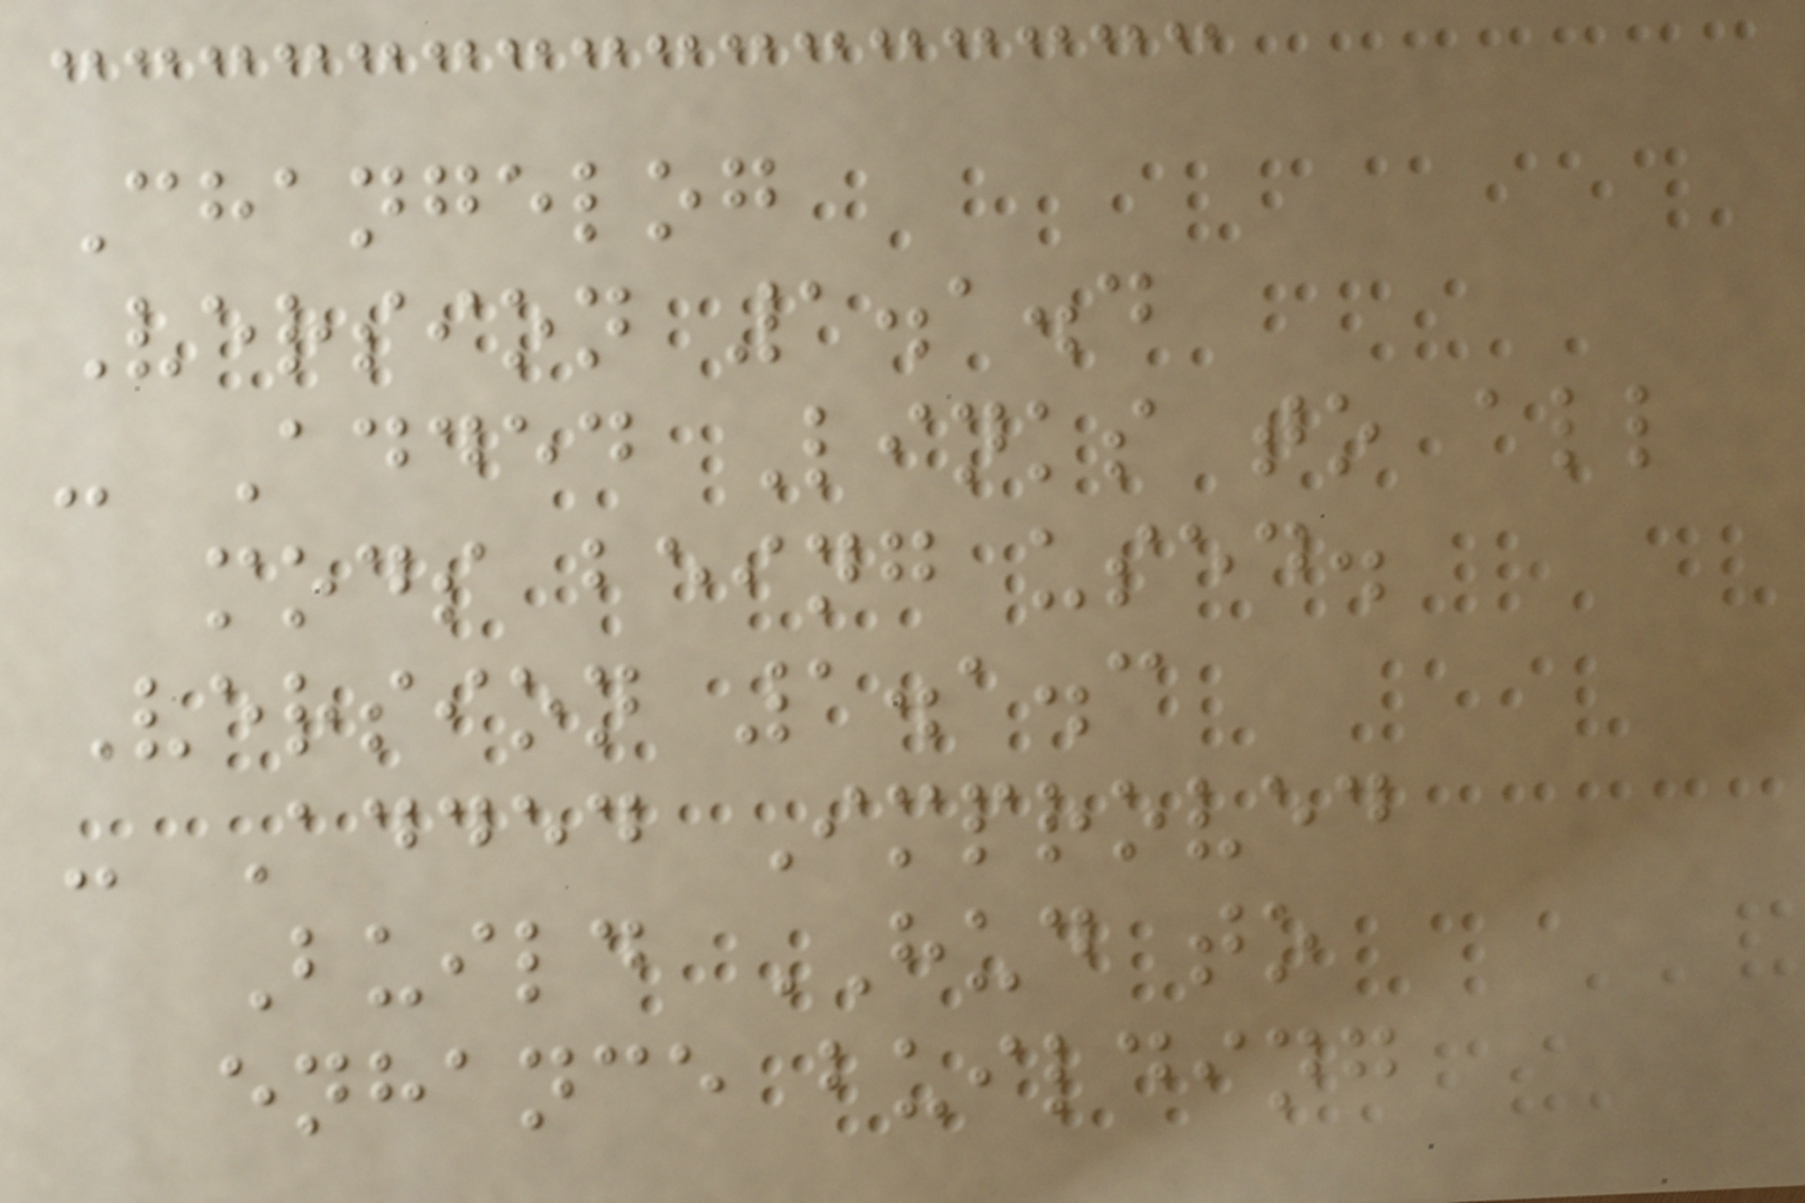Changelog
Version 1.1.4
- Added Links to all
mods being used.
Version 1.1.3
- Added Improved
Build HUD to
enhance building
